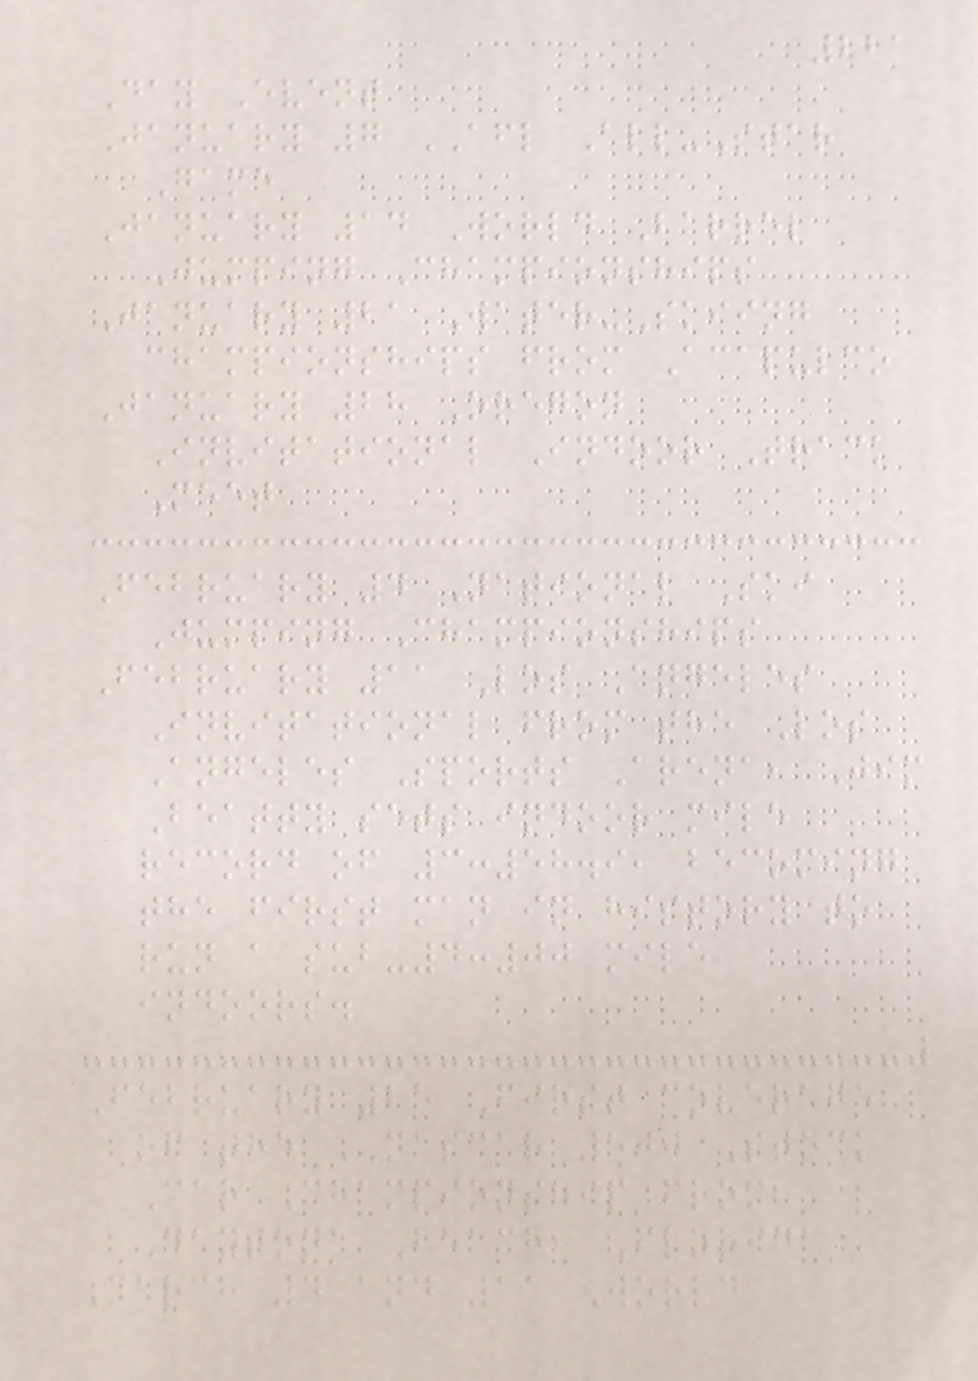221
Day Event
January 7 AFL All-Star
Game
January 14 World Barrel
Jumping Championships
January 21 Water-Skiing
championships from Acapulco
January 28 Oregon
Invitational Indoor Track
Meet
February 4 National Ski
Jumping Championships
February 11 Los Angeles
Invitational from the Los
Angeles Sports Arena, Jim
Beatty sets indoor mile
record of 3:58.9, becoming
the first man in history to
run a sub-4:00 mile
indoors.
February 25 First coverage
of the NASCAR 500 Stock
Car Championship from
Daytona Beach, Florida
March 4 and 11 World
